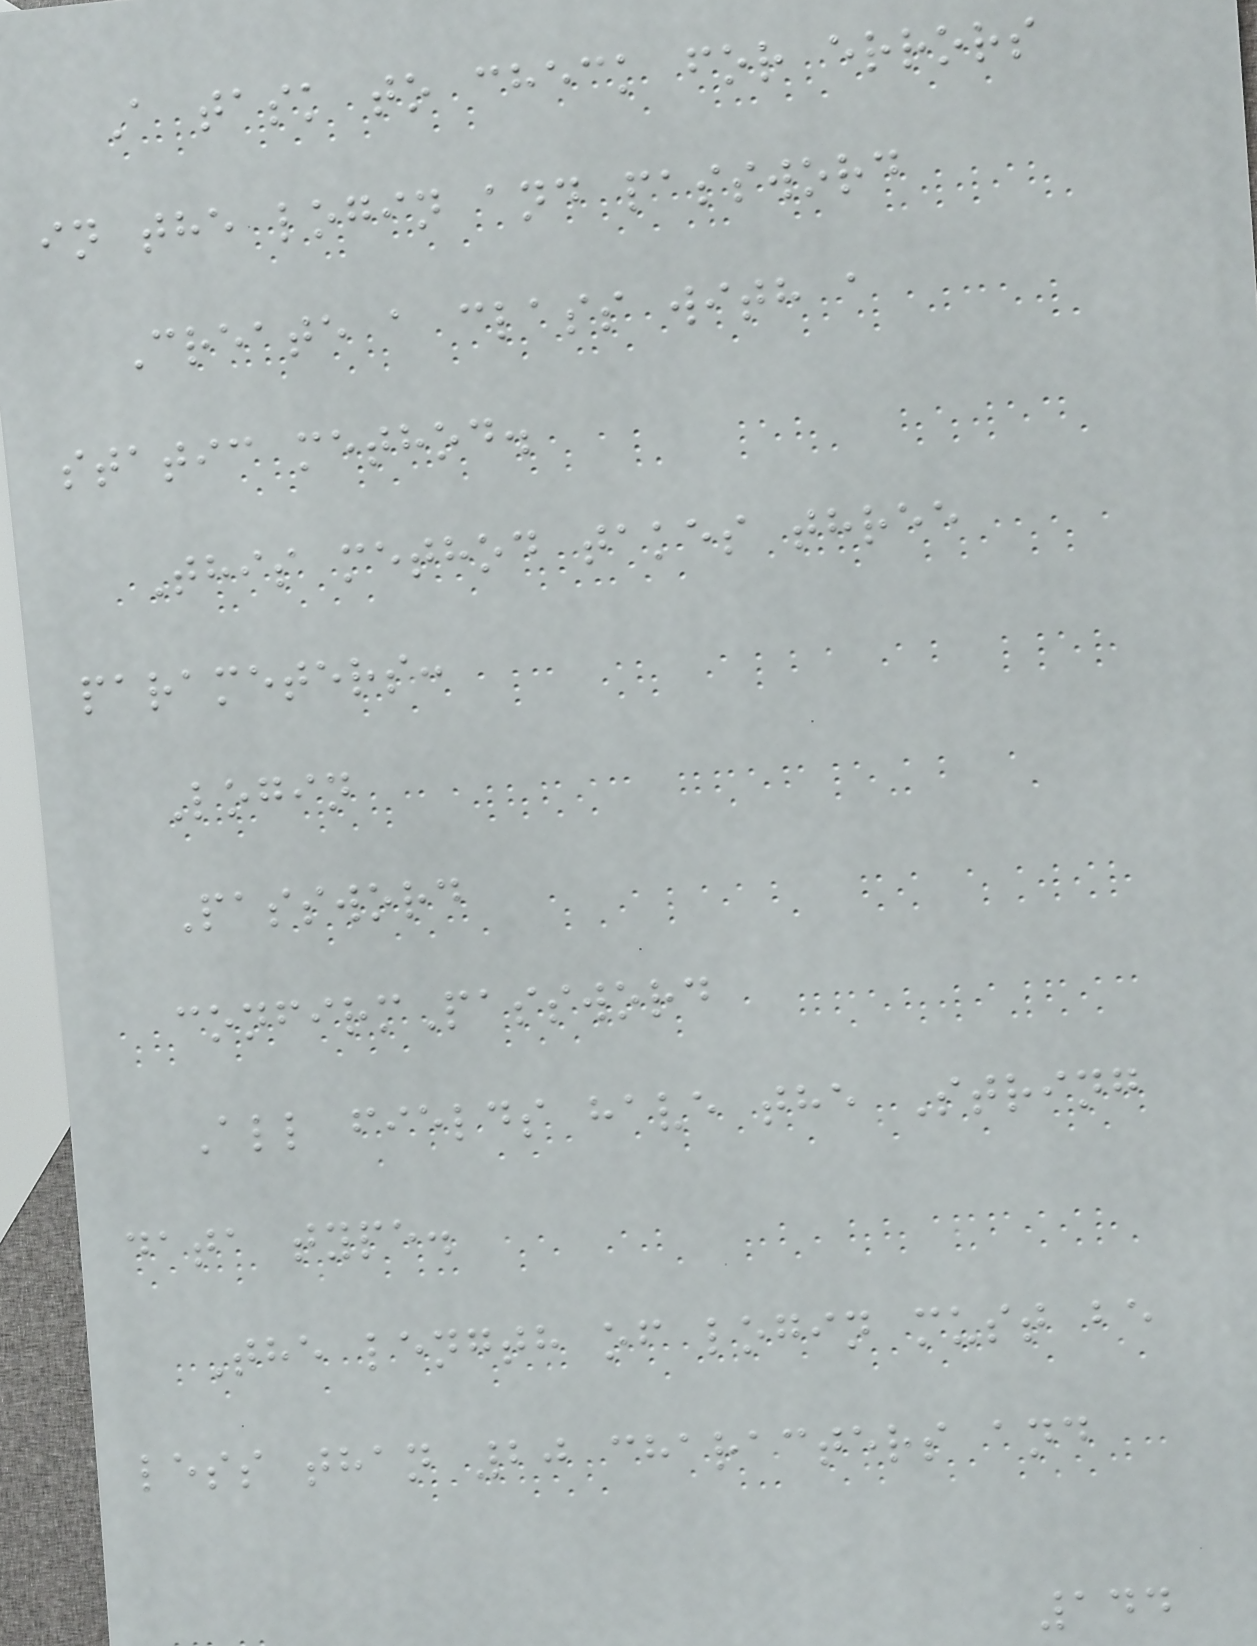A task to check for errors
in the login and password
Create a class with a
static method.
This method takes three
parameters:
Login
Password
confirmPassword
All fields have the String
data type.
The length of login must be
less than 20 characters and
144
